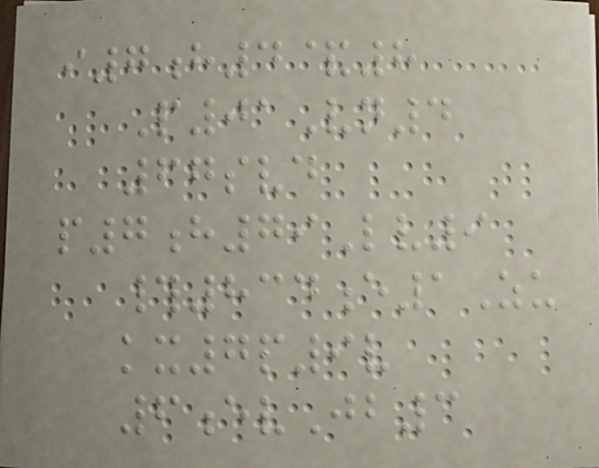i7h4&8
P01Vn4
67svd
p7h79Lv9
#834e1Zu
kx7p9v
6evJb3
